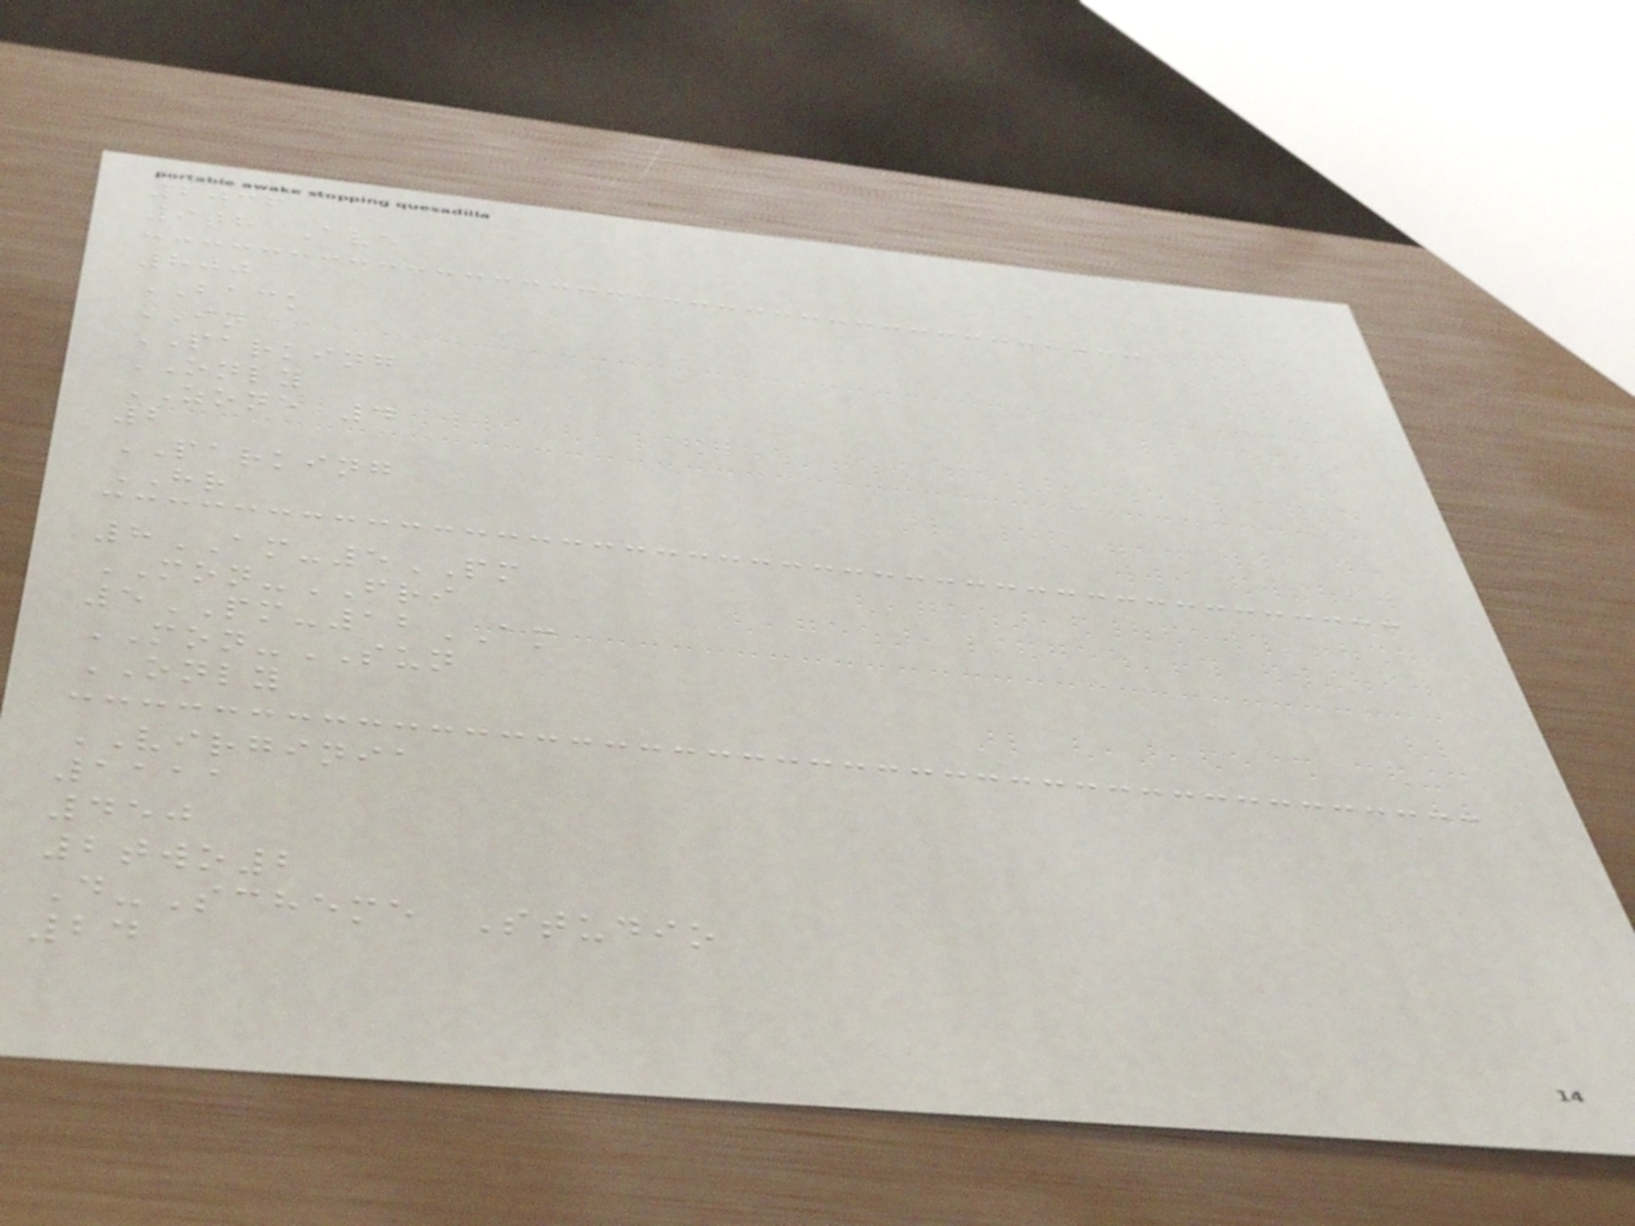2036
9th Ave
800
BACK
IN
PARKING
ONLY
ZONE 4
2
PARKING
HR
8AM-5PM
MON-FRI
5PM-12AM
MON-SUN
ONLY
VIRGINIA
1111
450
2two2
D-Scheme Studio
24
